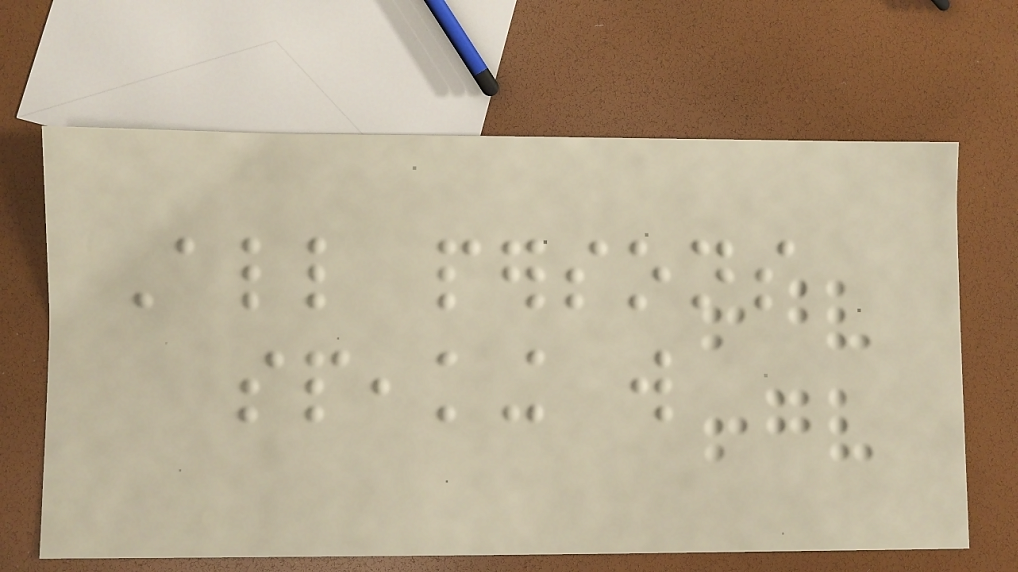All persons
speaking will
